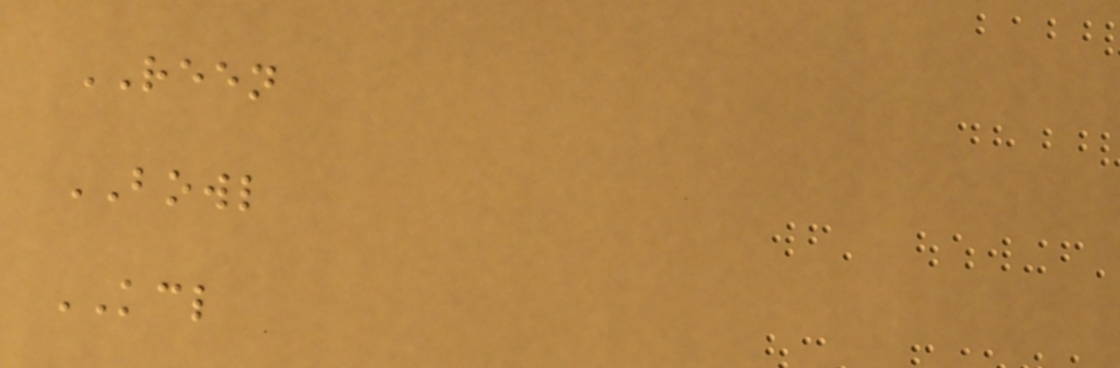REEN
BOWL
KCL
